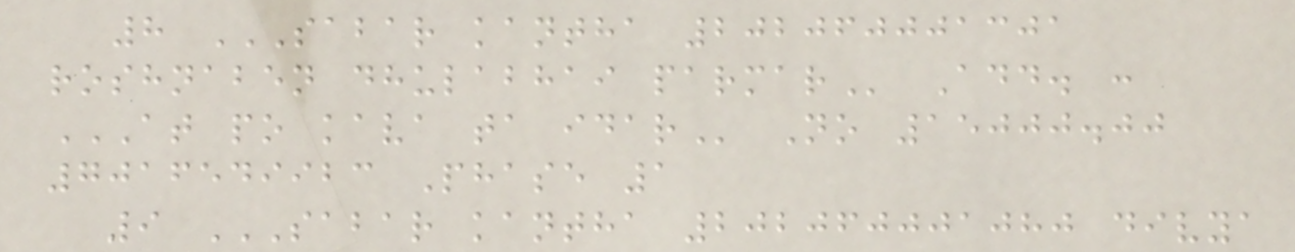8 SABAR KANTHA 202060001301
ROSHNABEN DHULABHAI PARMAR Add. :
AT PO KAVA TA IDAR No 15000.00
7016549923 Phase 1
9 SABAR KANTHA 202060001080 DIVYA
